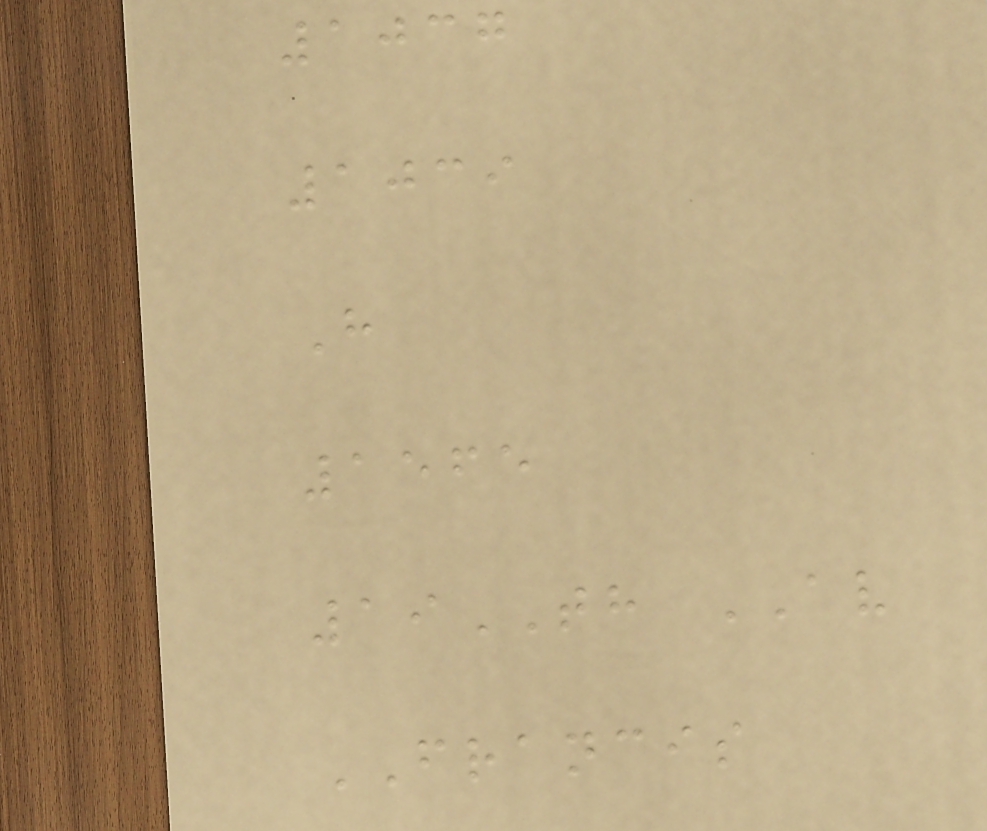1037
1039
H
1565
19TH AV
FRANCIS
